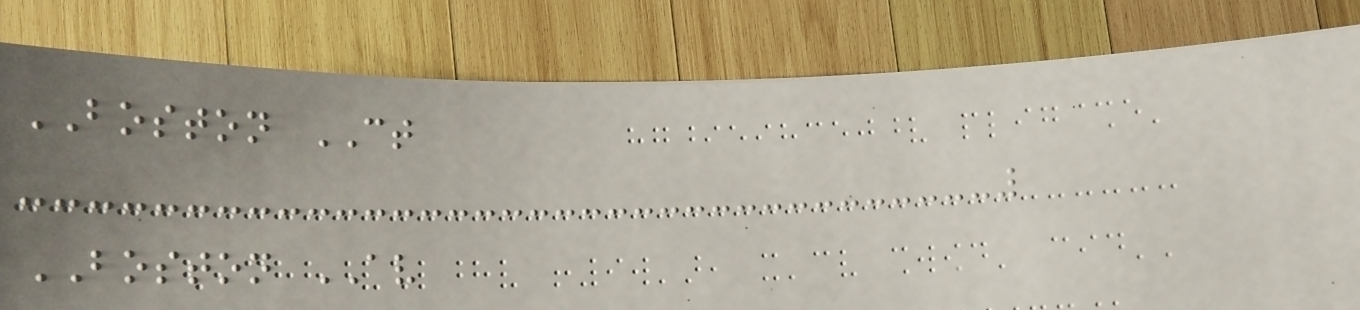BOSTON CT
BOSTON AV
